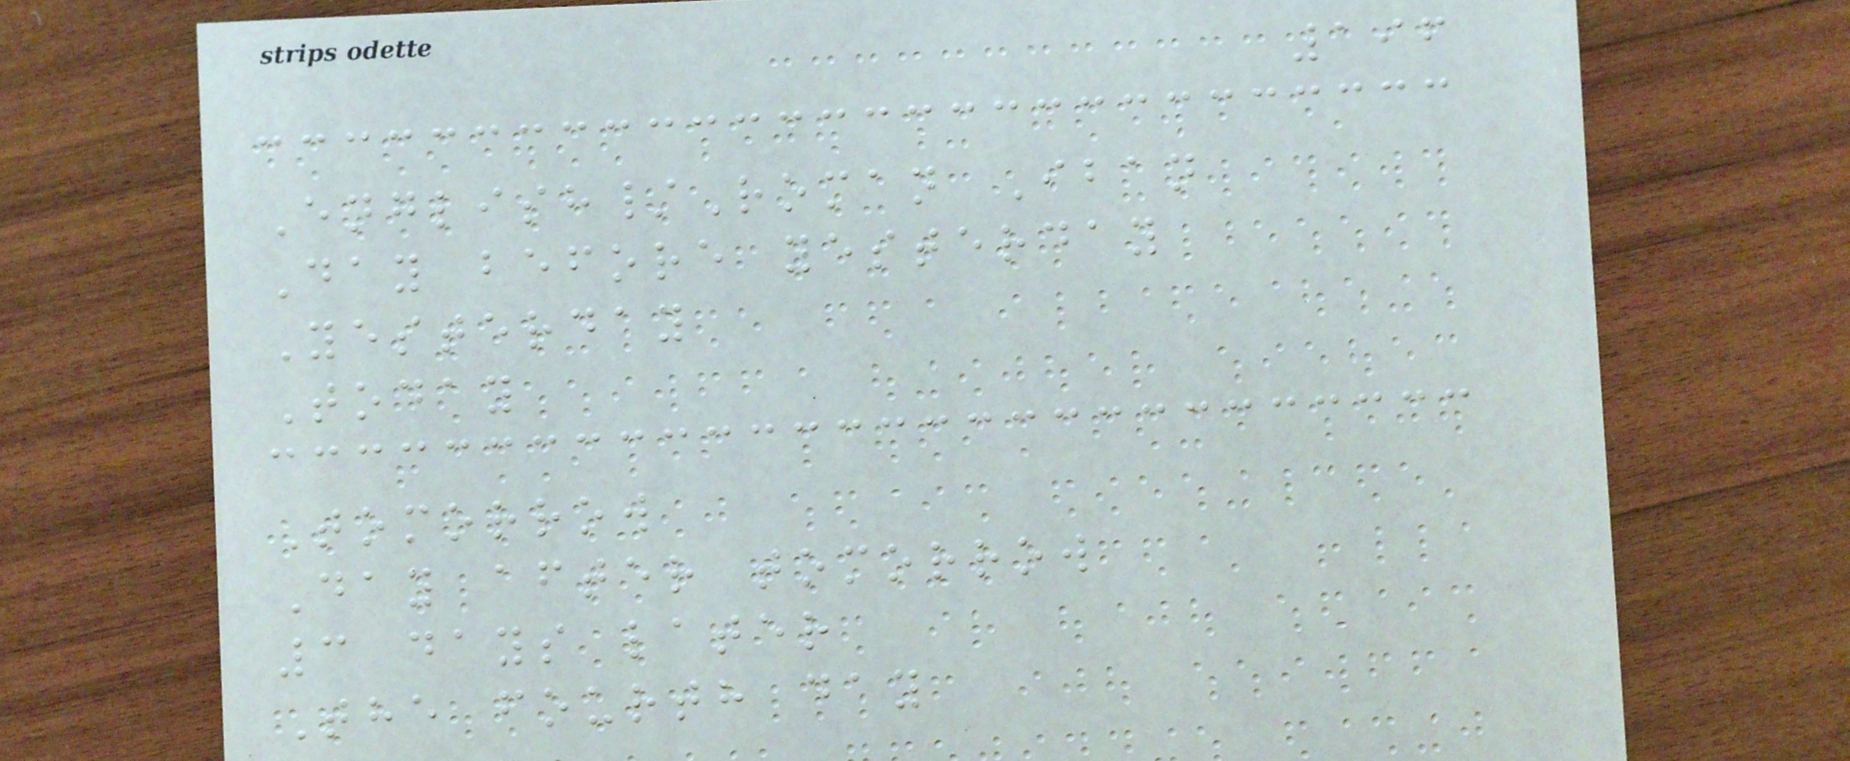196
English/Roman Iban
Day before yesterday
Yesterday
Today
Tomorrow
Day after tomorrow
3 days later
The fourth day
